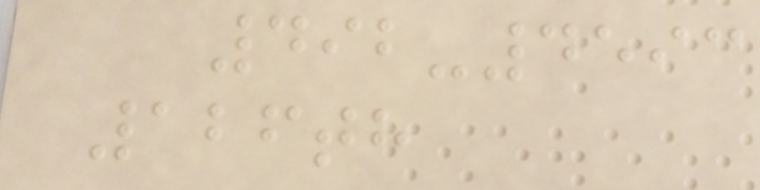492-4593
126th
